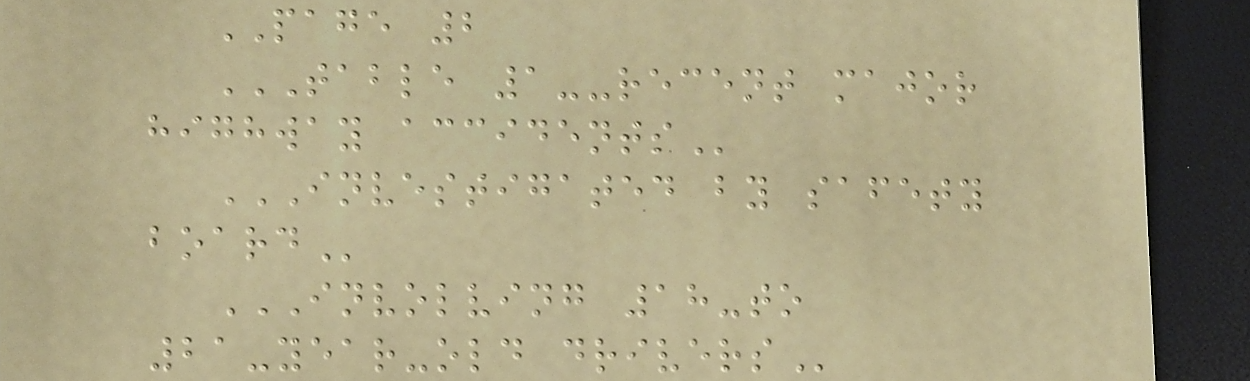PAGE 2
TABLE 1--RECENT MAJOR
HIGHWAY ACCIDENTS
INVESTIGATED BY SAFETY
BOARD
INVOLVING 18-TO
21-YEAR-OLD DRIVERS
